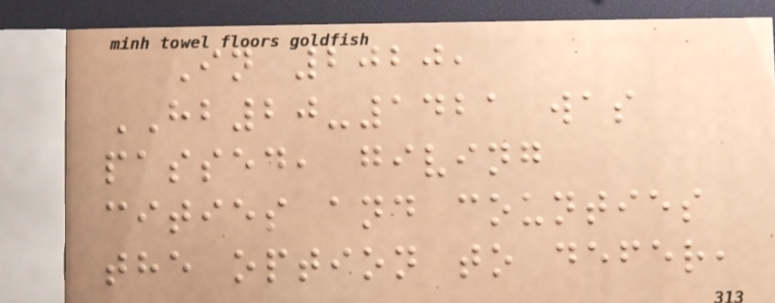In 2020,
HB20-1421 was
passed, giving
cities and counties
the option to defer,
